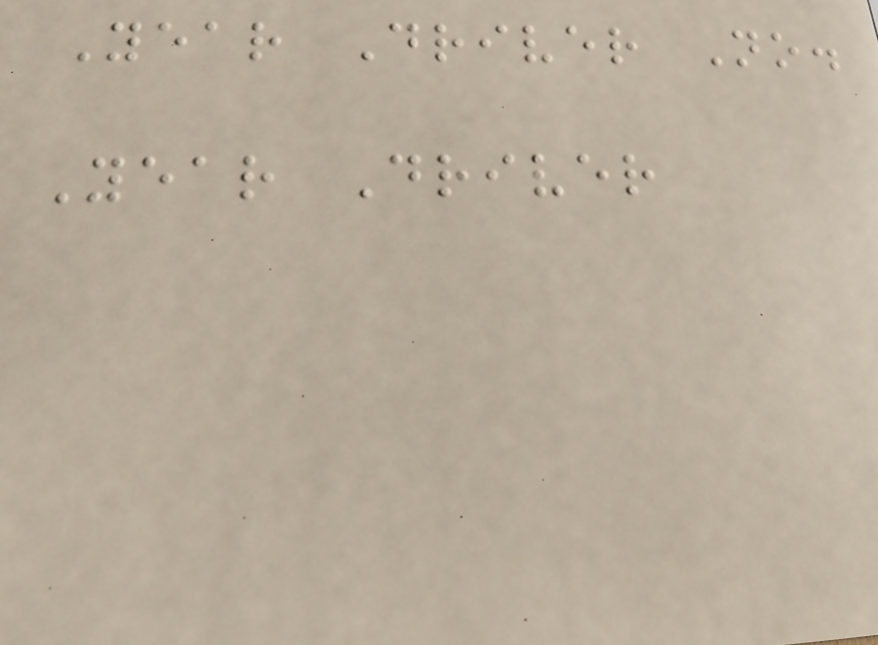Year Driver No.
Year Driver
